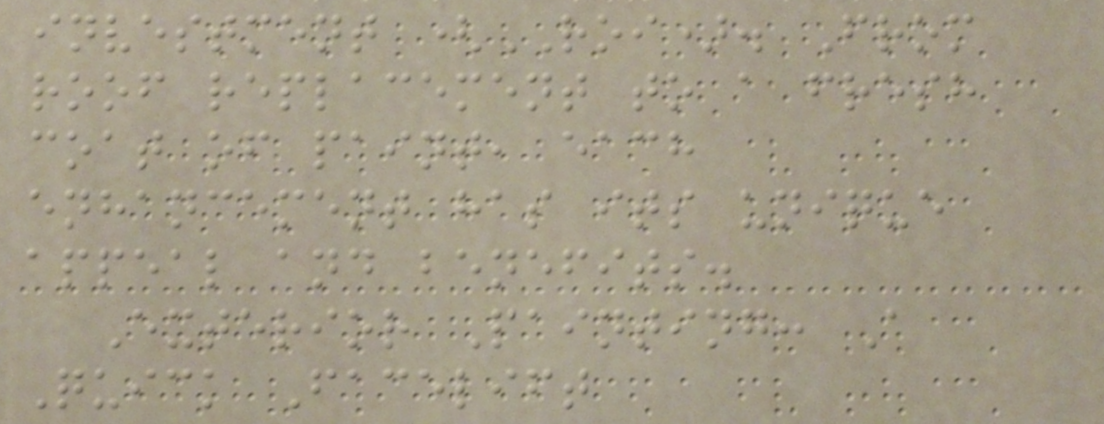investment (ROI). From
roof replacement to a fresh
coat of paint, each
enhancement has its unique
appeal and benefits.
Exterior Painting: A
Quick Facelift
